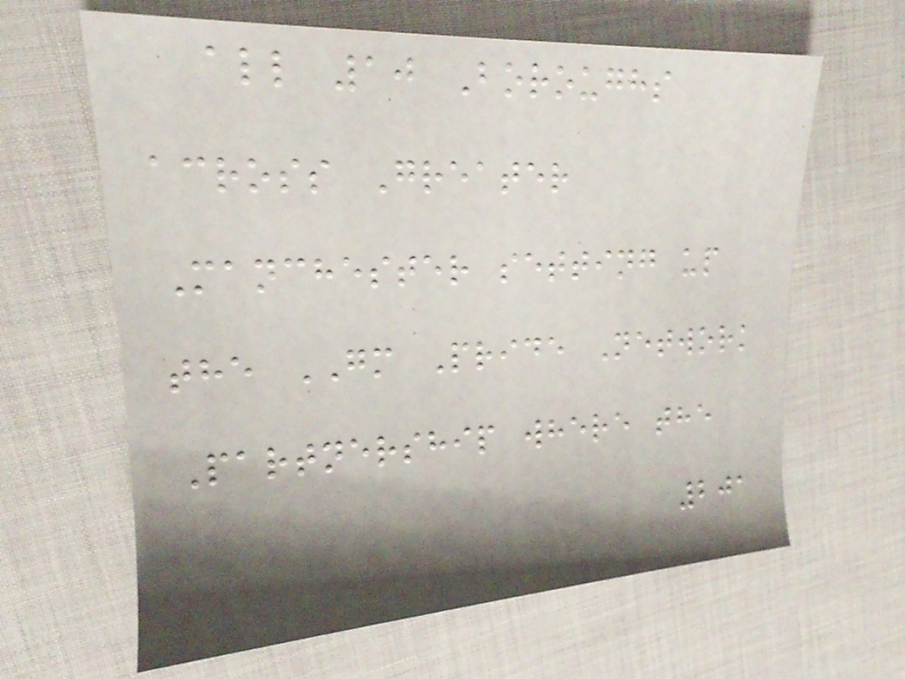all 10 Boroughs
across Greater
Manchester setting up
the GM Pride Network
Partnership where the
201
